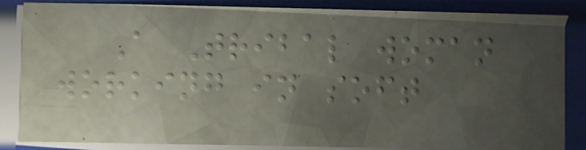A Tribal woman
working in soft
